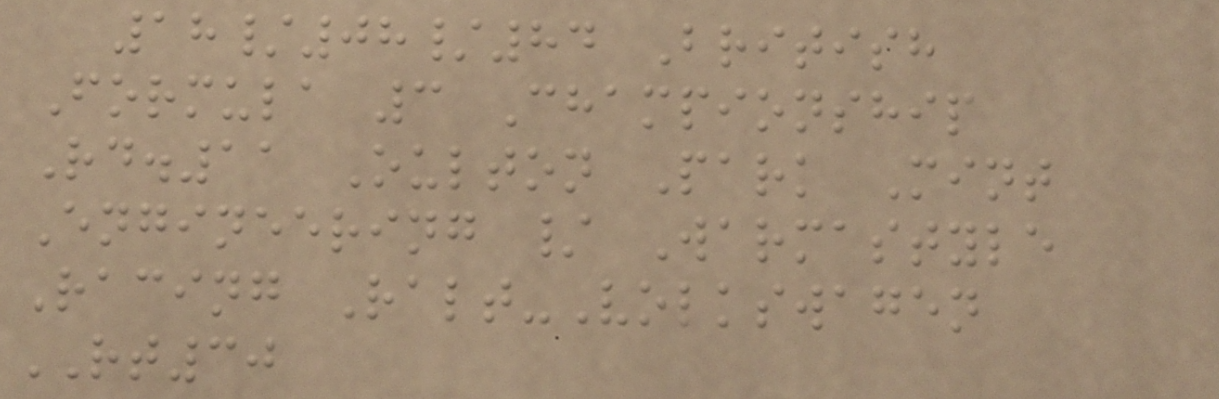18/08/84 British
Formula 3 Championship
Rd.11 Oulton Park Mint
Engineering / Warmastyle
Racing Ralt-Volkswagen
RT30
